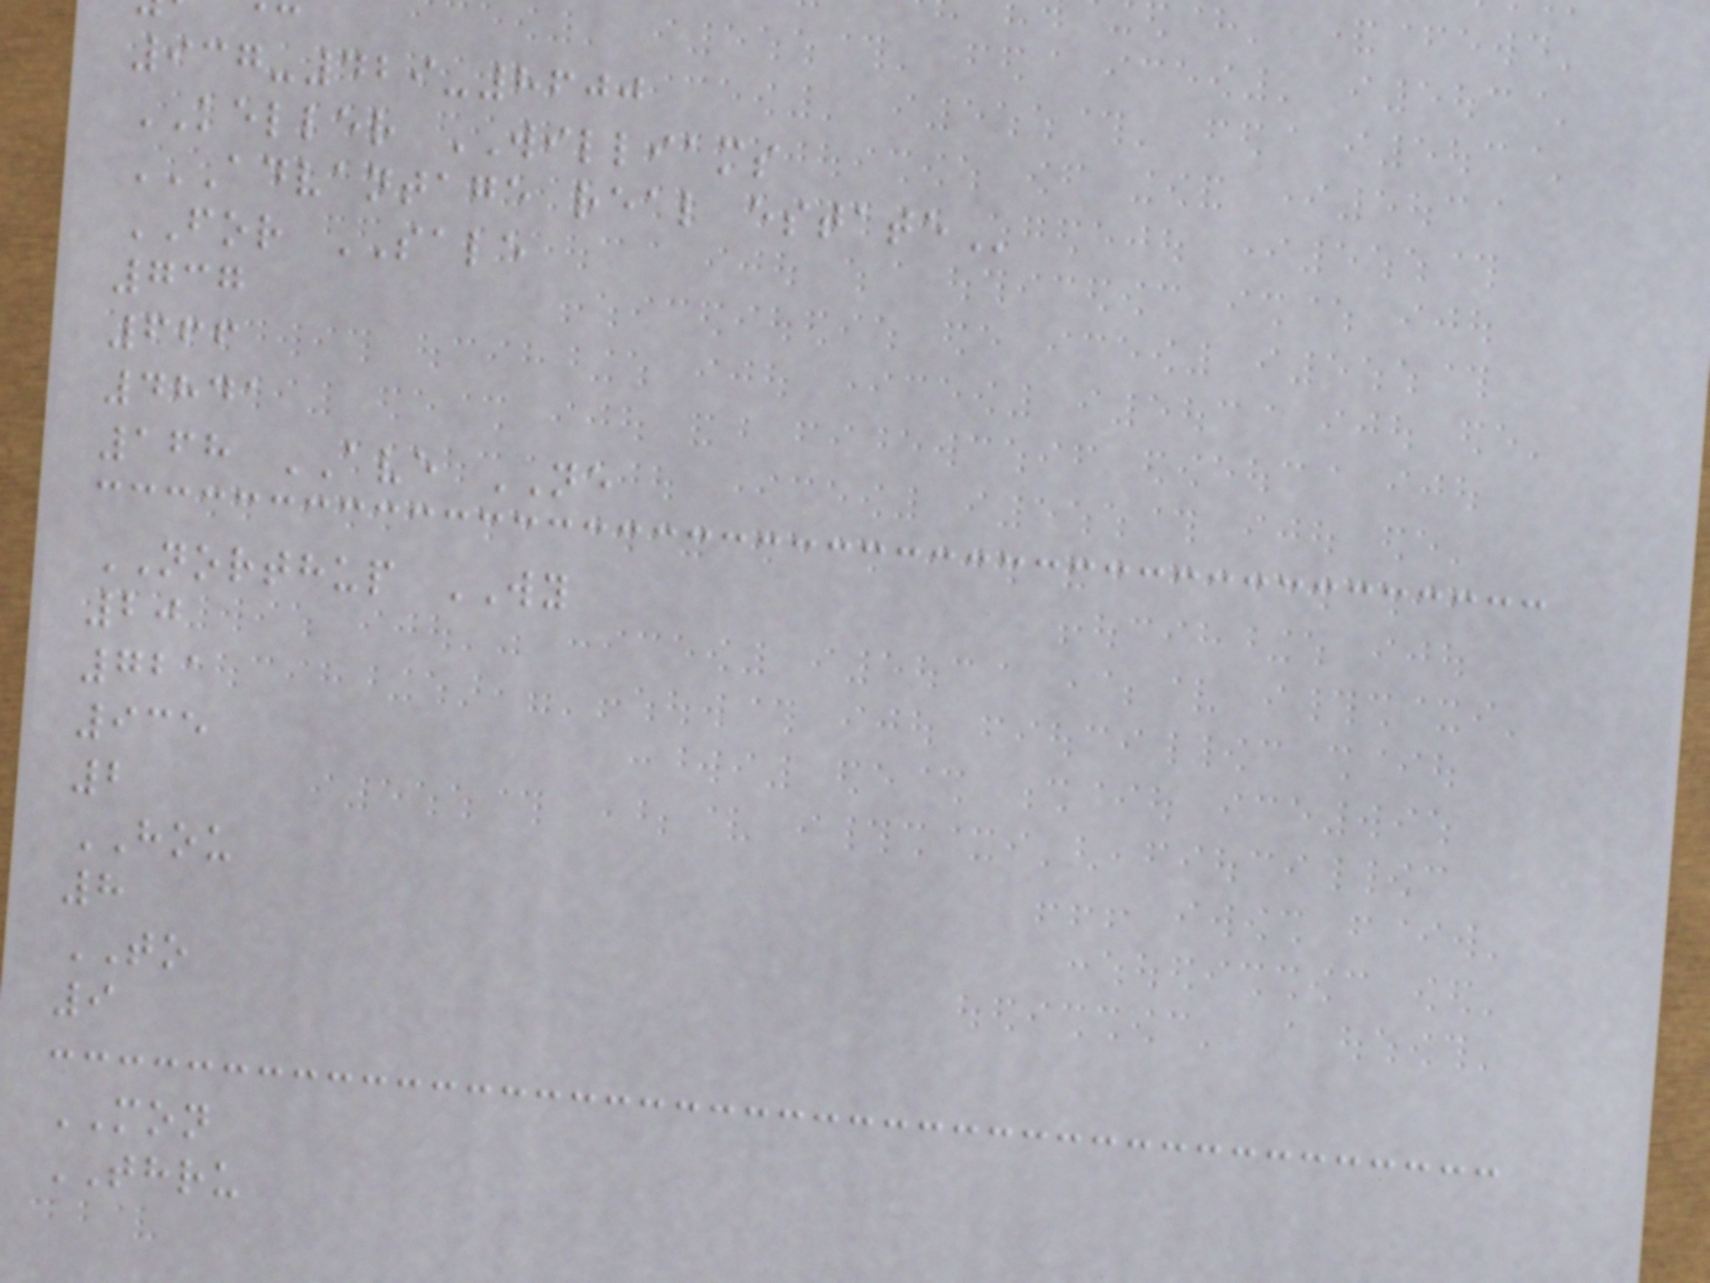937-429-8600
KELLER WILLIAMS
ADVANTAGE REAL ESTATE
FOR SALE
737
666
4841
168 AVE NE
NORTHUP WY
20
721
935
2
HOU
8
TO
9
MON
THRU
